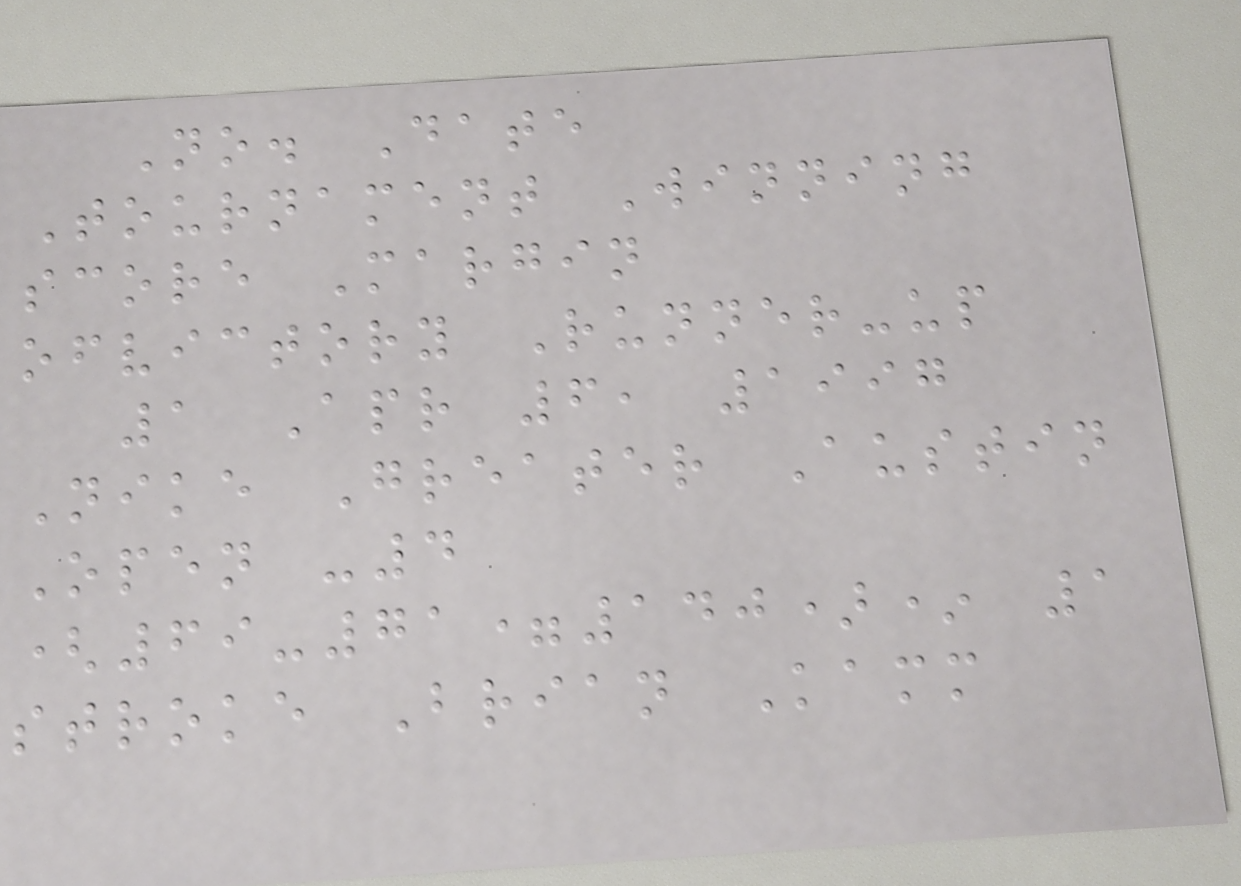No. Date
Tournament Winning
score Margin
ofvictory Runner-up
1 Apr 6, 1997
Nike Greater Austin
Open -4
(69-71=140)* 1
stroke Brian Kamm
